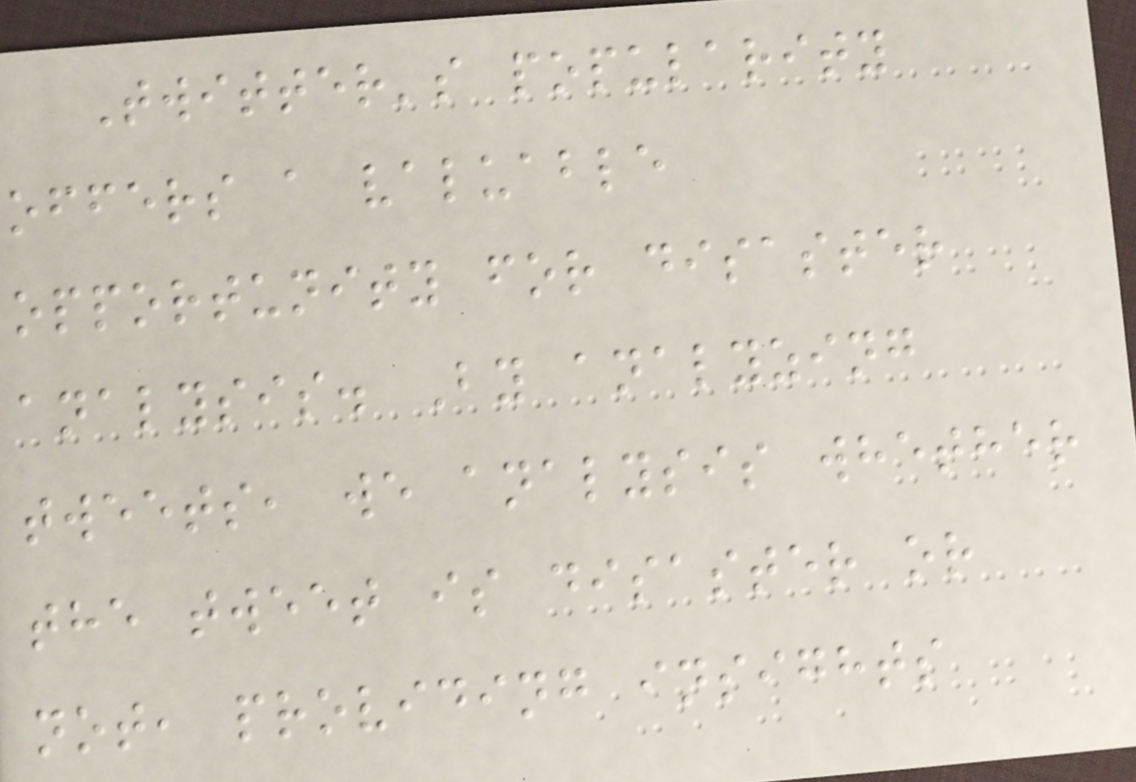Twitter's popularity
offers a valuable
opportunity for disaster
analysis. By analyzing
tweets, we analysis whether
the tweet is disaster or
not, providing insights
